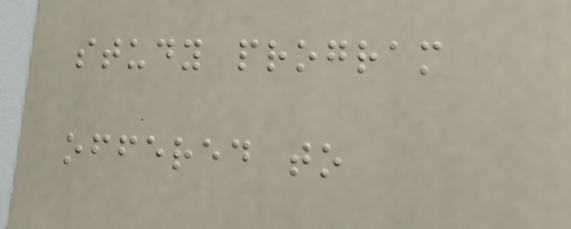study program
offered to
